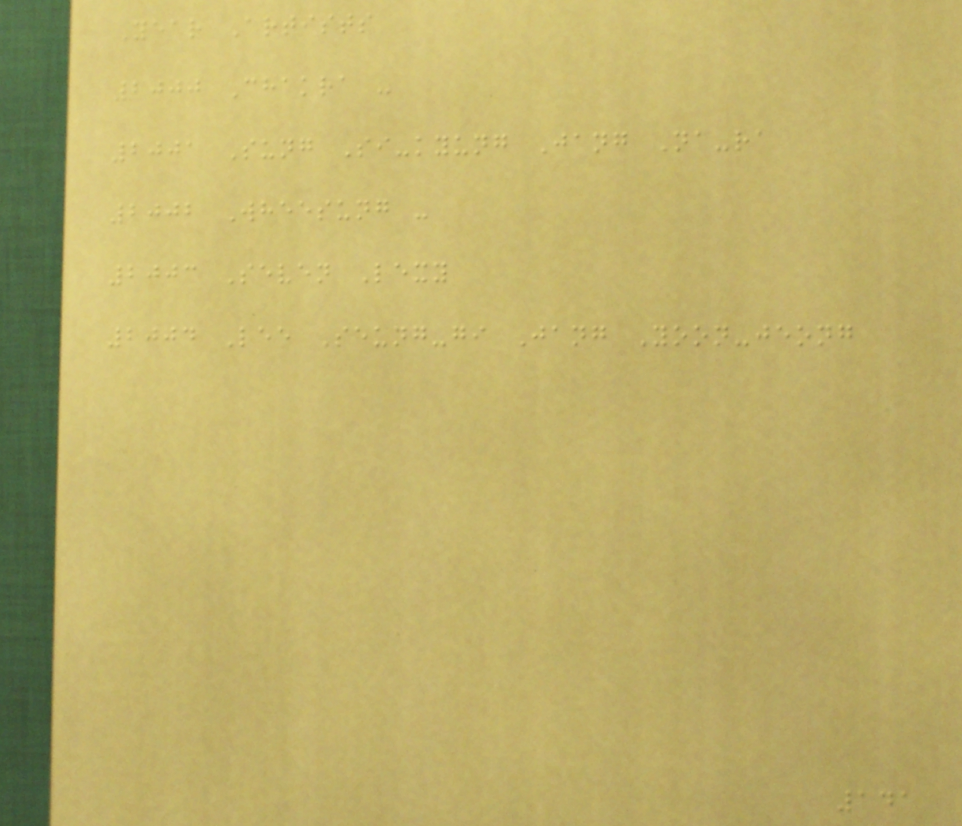Year Artists
2000 Chakra -
2001 Sung Si-kyung Jang Na-ra
2002 Wheesung -
2003 Seven Lexy
2004 Lee Seung-gi Jang Yoon-jeong
141
